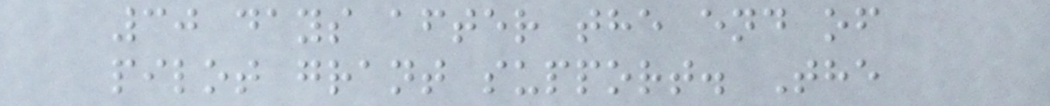30 days after the end of
pilot grant support. The
